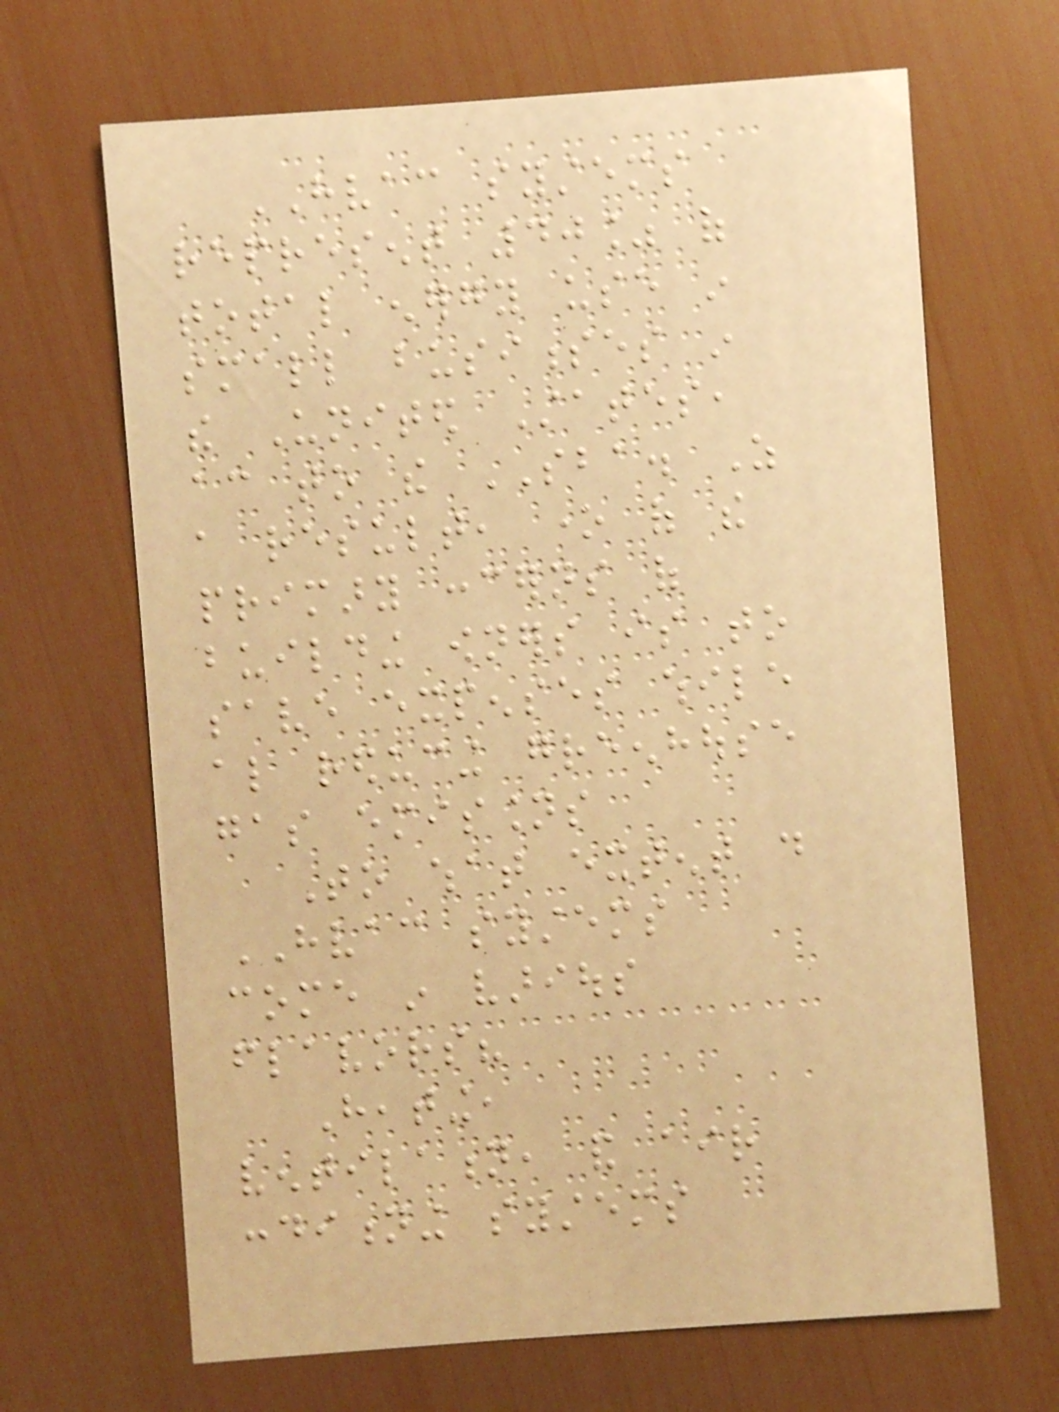HVAC systems
represent 40% of
total energy use in
small businesses in
the United States,
according to the SBA. As
a result, one of the
primary concerns of
building owners is to
save expenses while
also reducing greenhouse
gas emissions
To what extent do
HVAC systems
come in various
flavors?
Heating,
ventilation, and air
conditioning systems
